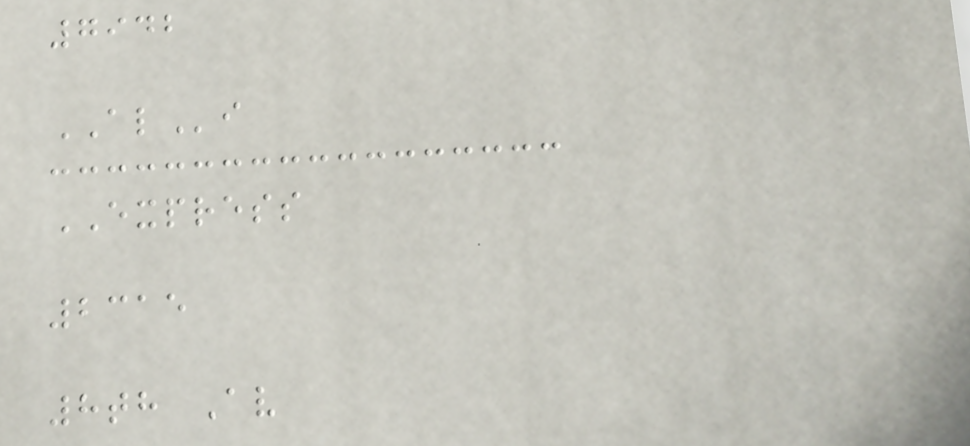7942
ALi
EXPRESS
2315
8th Av
